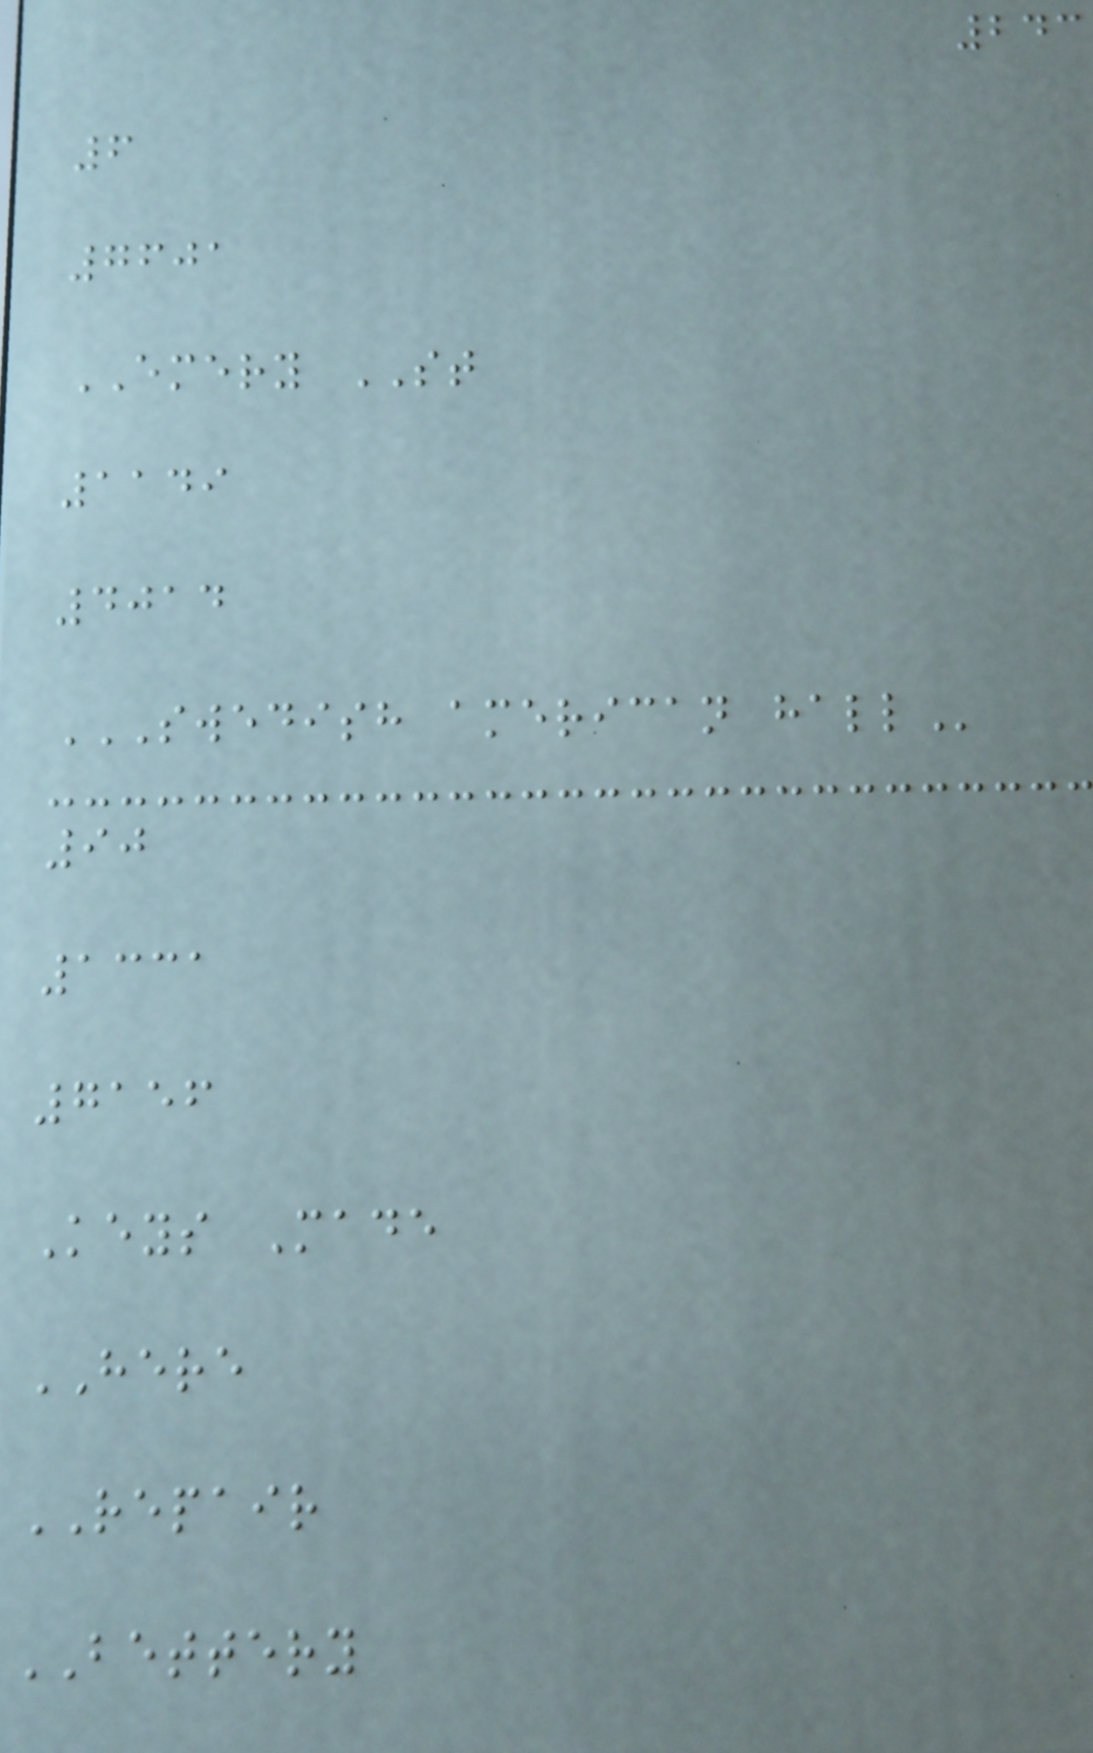243
6
7601
EMERY ST
1149
4014
SWEDISH AMERICAN HALL
90
1331
7156
Keys Made
HERE
REPAIR
BETTERY
